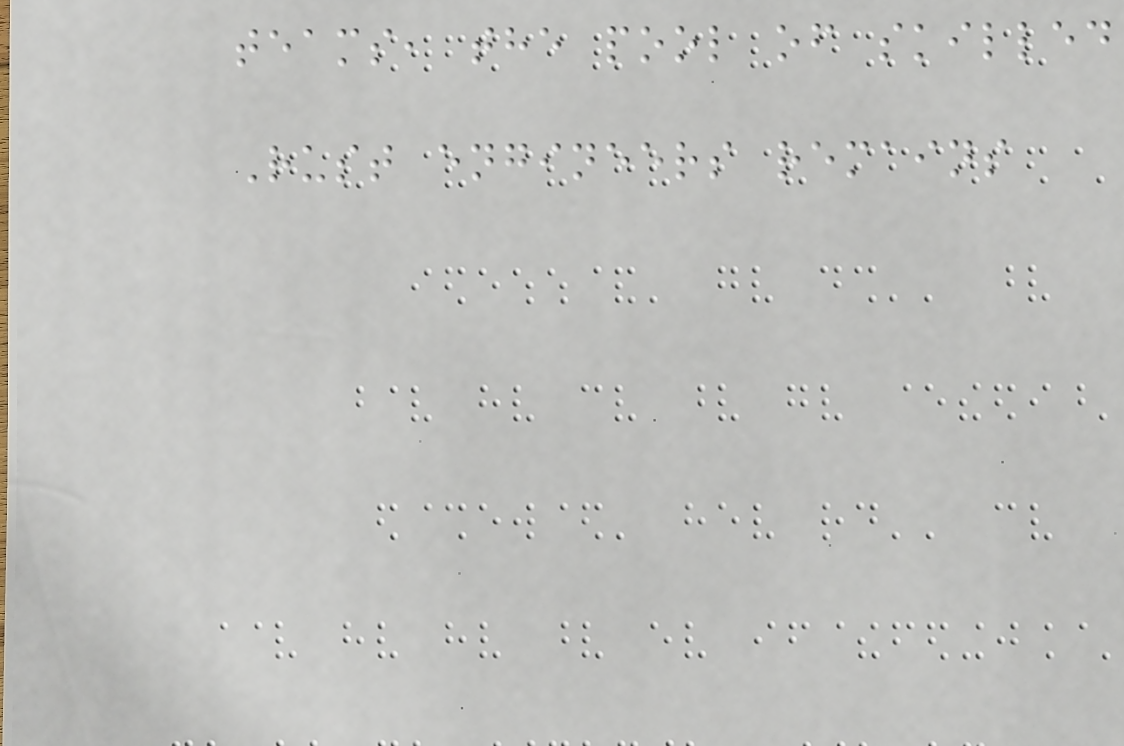teams, the pool of skilled
Rust engineers remains
